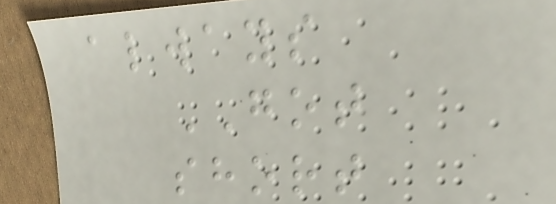always
GOT
short
